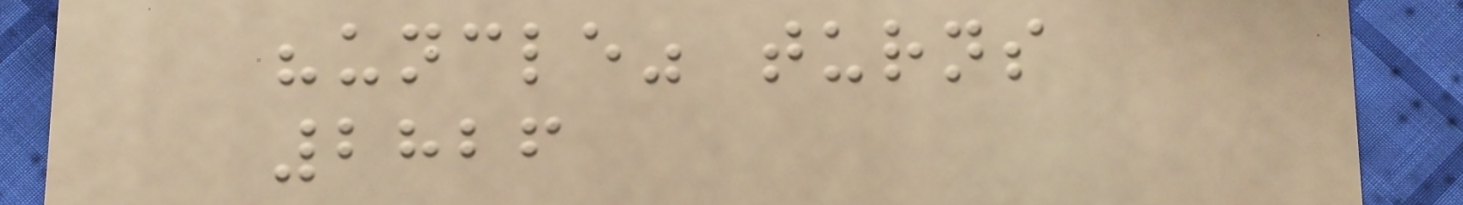"uncle" turns
2826
